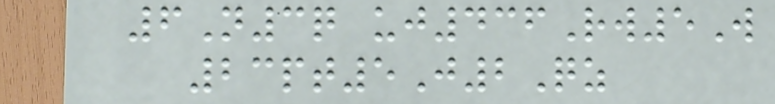6N3q uj436Rw5W
23pt5J2Qz
